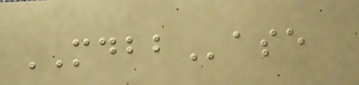MDBBase
